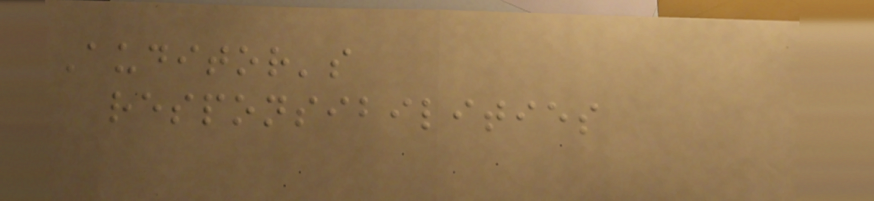Auditor's
responsibilities
